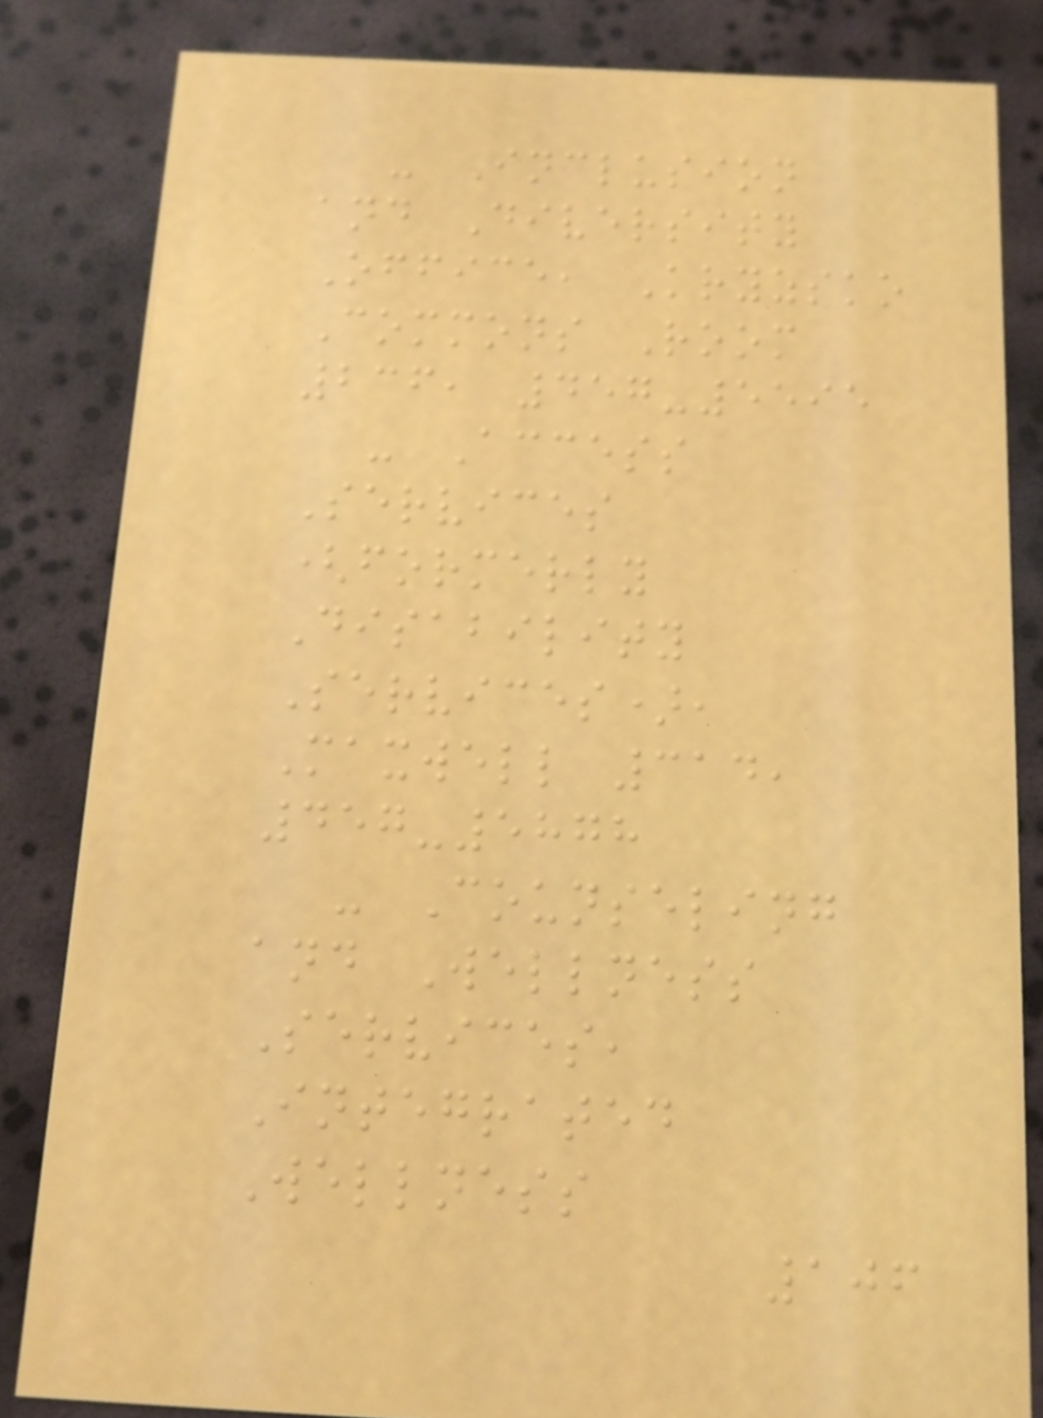- Inclusion
and Diversity
Office, Kryzsko
Commons Room
236, 457-5595
- Access
Services
(formerly
Disability
Services),
Maxwell 314,
457-5878
- Counseling
and Wellness
Services,
Integrated
Wellness
106
